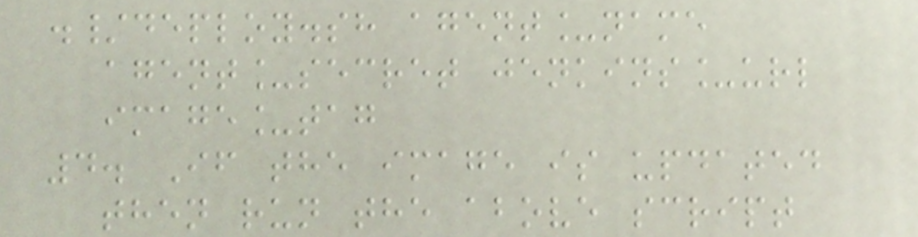./deploy.sh agent_name
agent_secret jenkins_url
image_tag
4. If the image is updated
then run the above script
